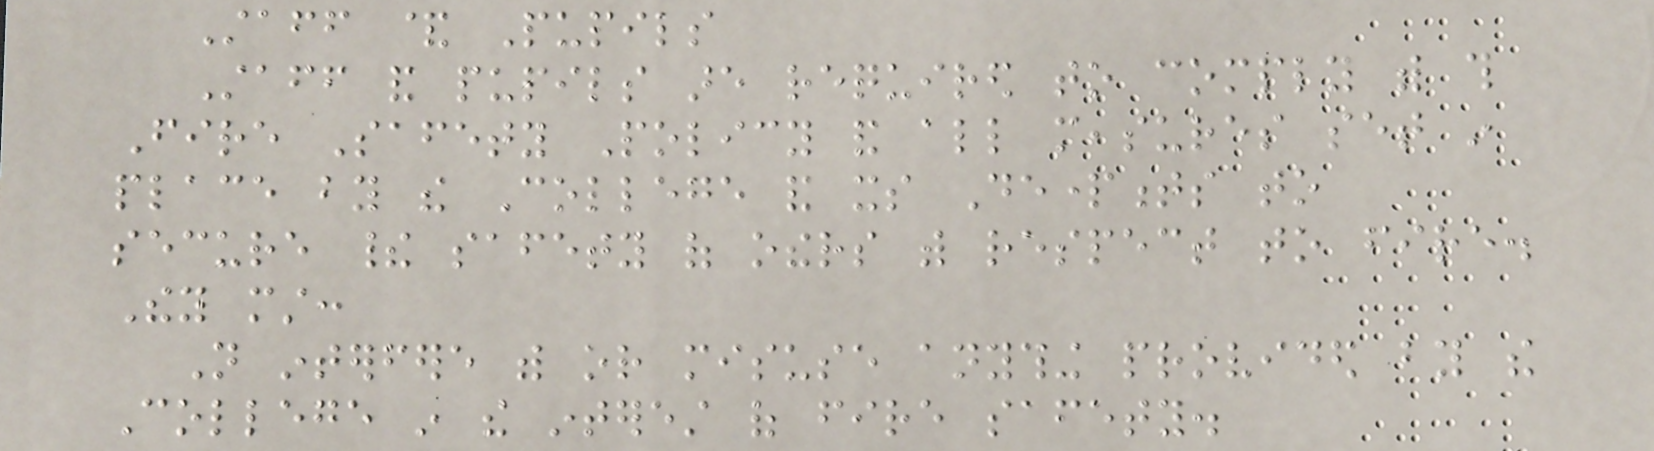Staff & Pupils
Staff and pupils are required to comply with this
Fire Safety Policy and all measures set in
place by the College and its Departments to
secure their safety of others with respect to fire.
They must:
Not interfere with or misuse anything provided by the
College in the interest of fire safety.
